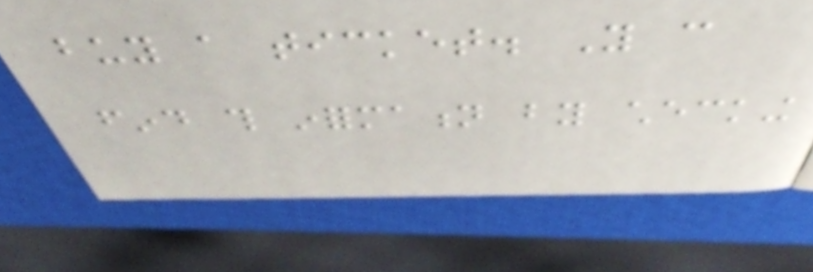buy a ticket. You can
find this information by checking
